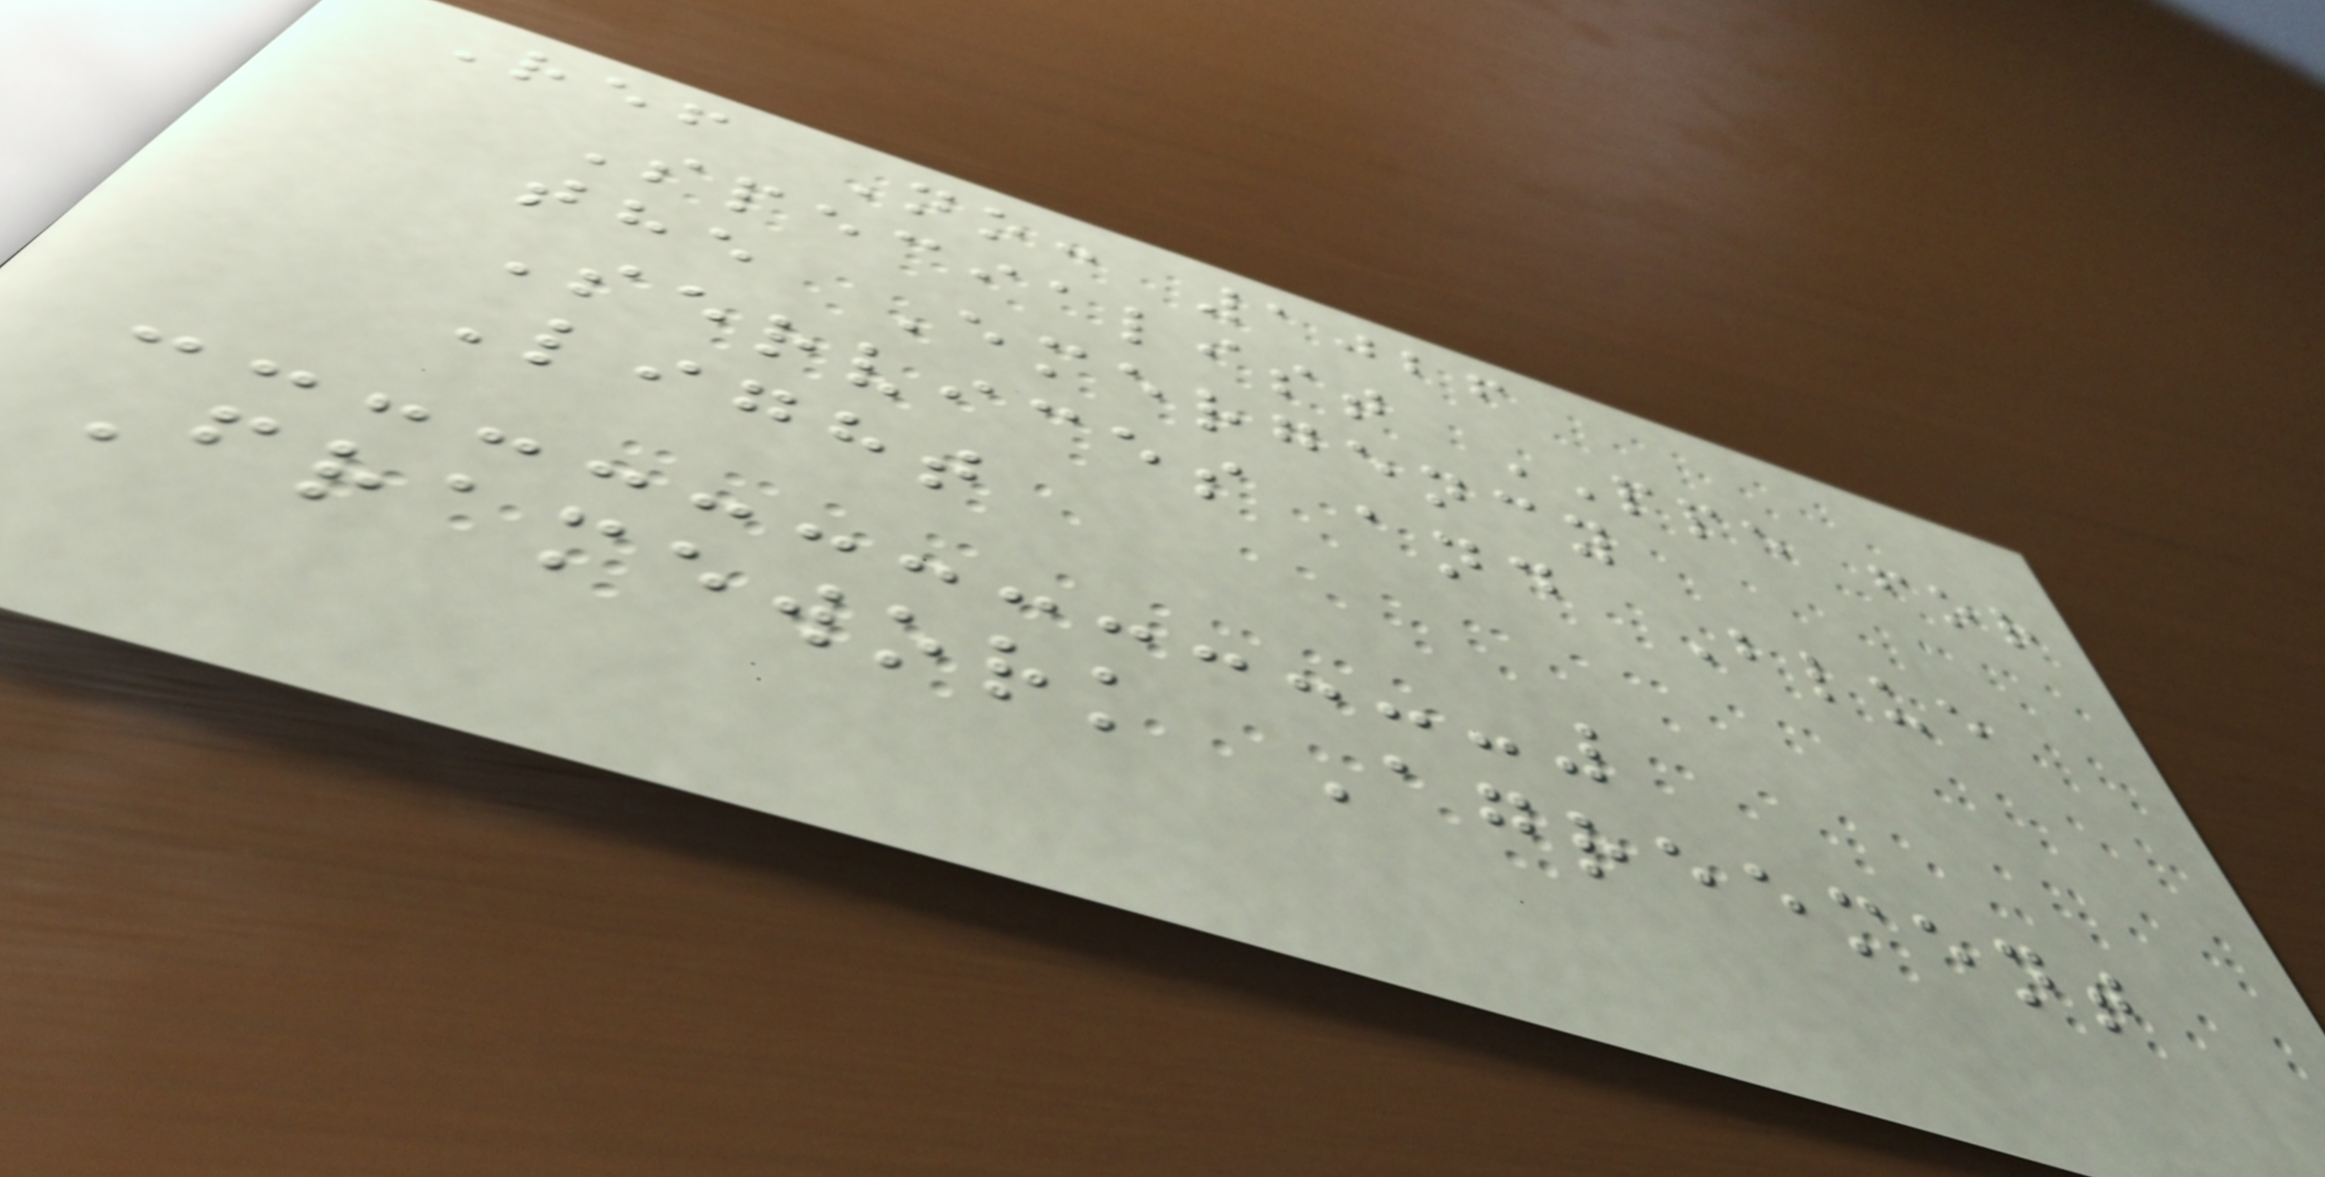Ref No: 1026
Specialist PPE for
the Emergency
Services and Blue
Light
Framework Agreement
